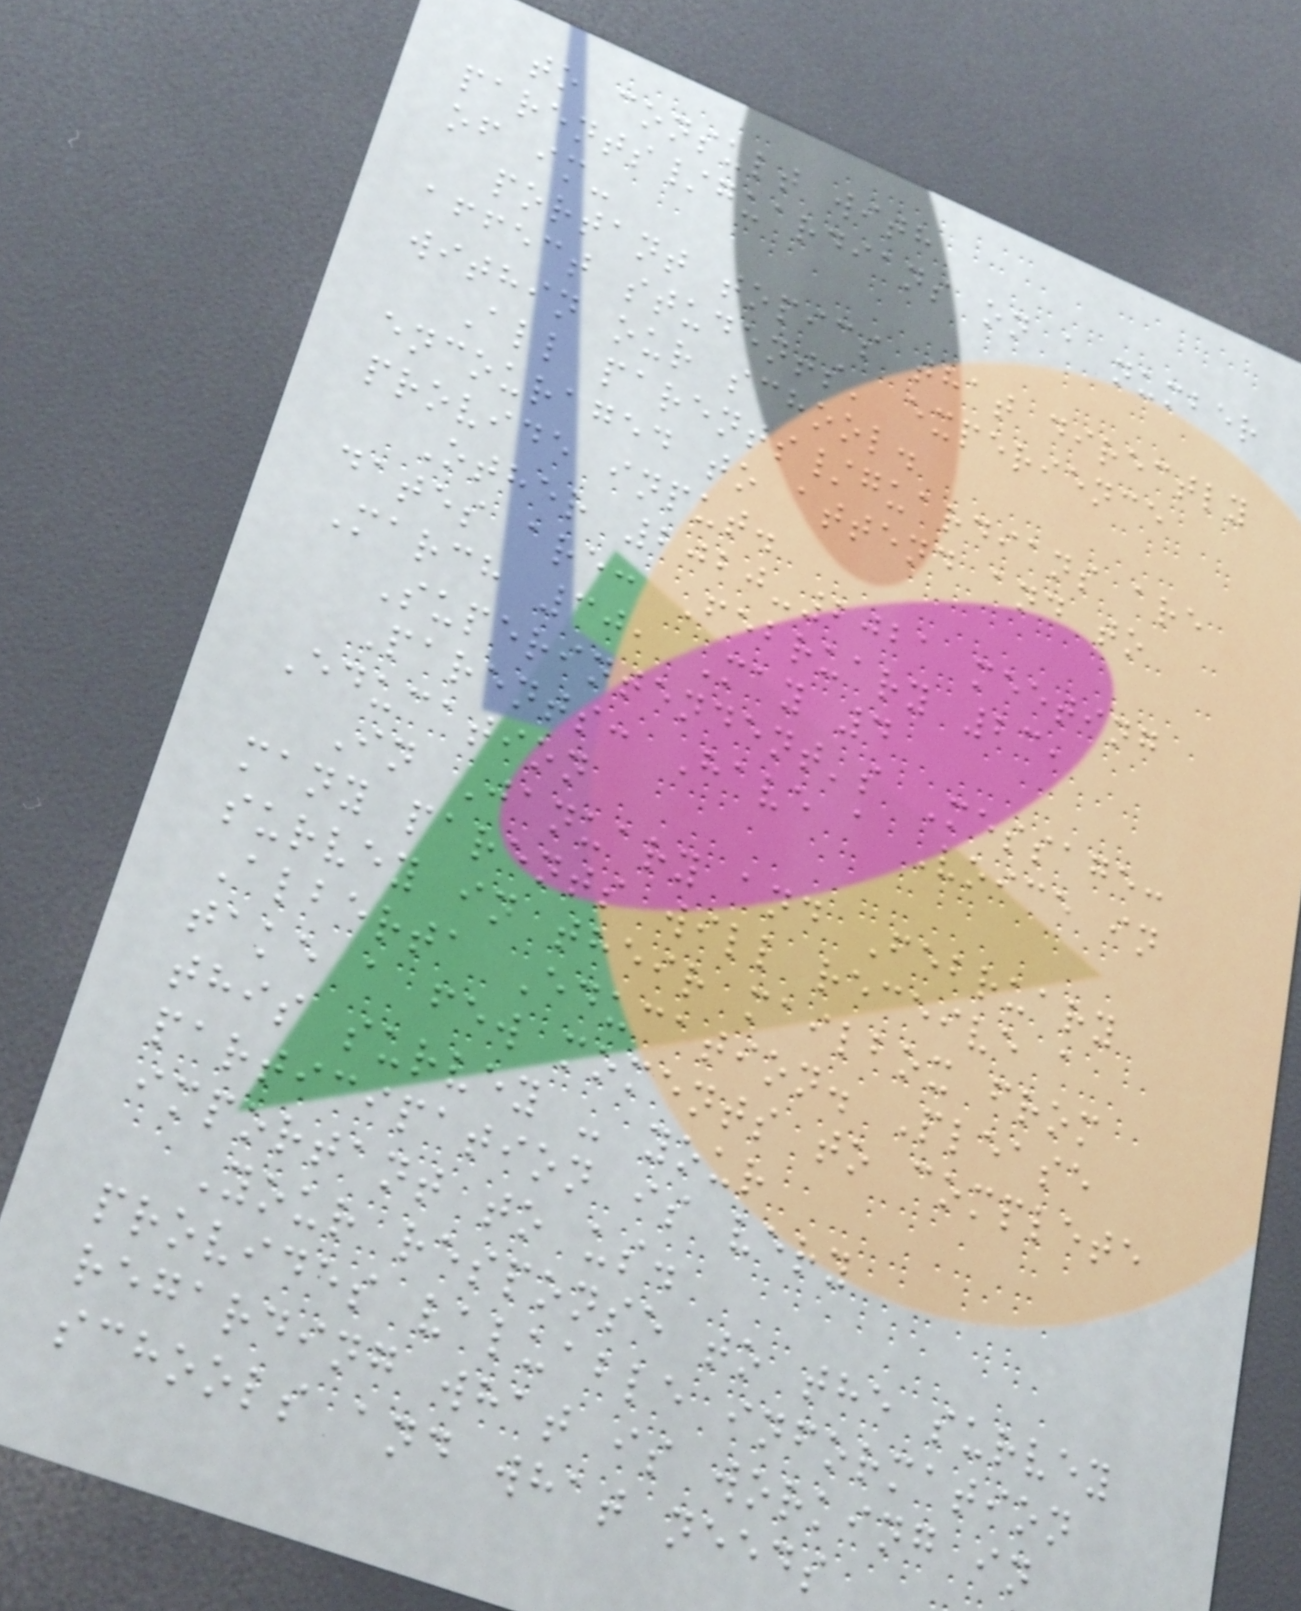to consult with
parents/guardians on a number
of im-
portant topics that directly
affect students' experience
within our school.
All parents/guardians are
encouraged to attend and to
provide input.
Other 2020-2021 meeting
dates are: February 23,
March 30, May 4
Superintendent's Message:
Parents: Have a Voice in
Education
In January and February
many parents will receive a
survey in their mailbox from
Alberta Education. Please
take a few moments to complete
this survey - your
participation is very
important to us.
Your response to the survey
provides valuable information
regarding what is working in
schools and what needs
